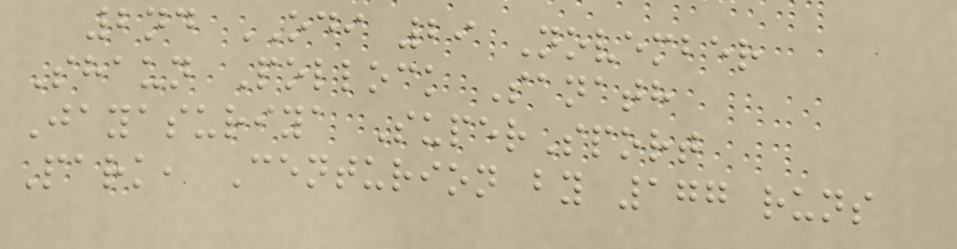2nd ODI 29 November
Shaun Pollock Sanath
Jayasuriya SuperSport
Park, Centurion by 177 runs
